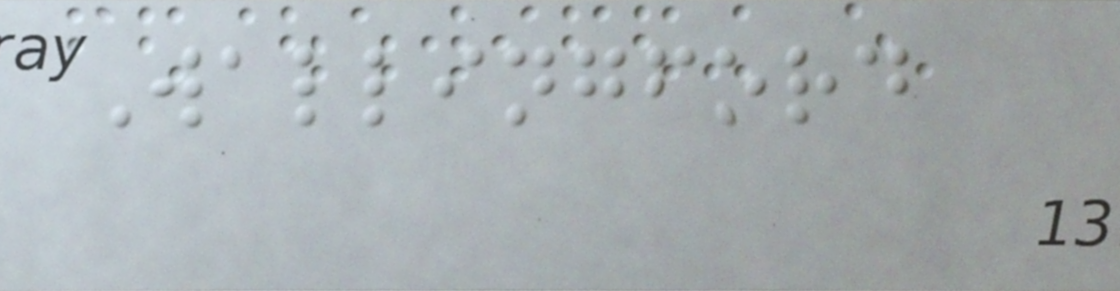Wallingford
